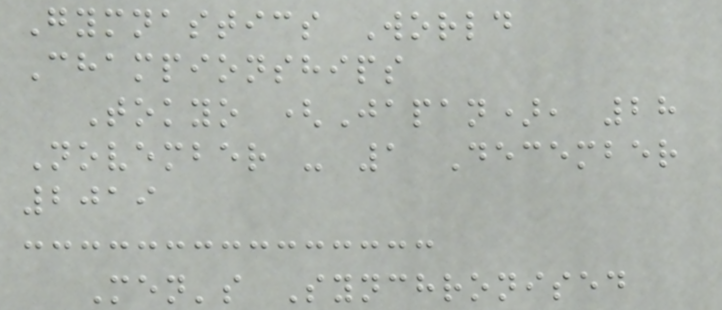Gymnastics World
Championships
Tokyo (Japan), 28
November - 1 December
2019
Men's Synchronised
